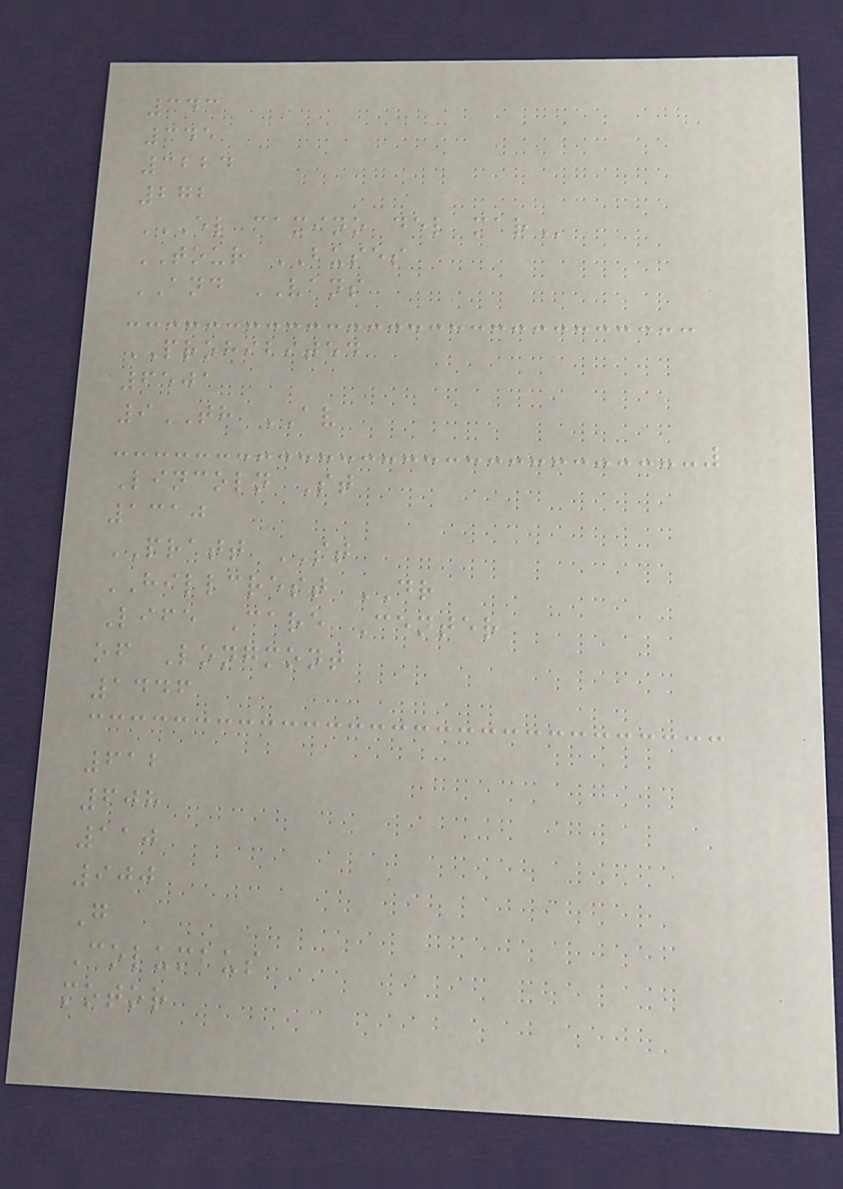343
345
3224
272
EL CAMINO DEL MAR
TOUR BUSES
AND VANS
PROHIBITED
6501
9TH AV
Lincoln St
1310
PRATT ST
HILLCREST DR
Life Care Center
of Longmont
1446
612
608
110
900
G
Columbus
motor
